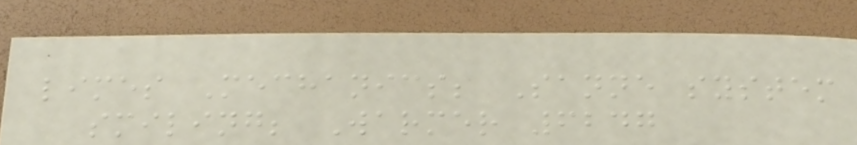limes Mechanics; Sanne system
smiling; Warmer 6247
